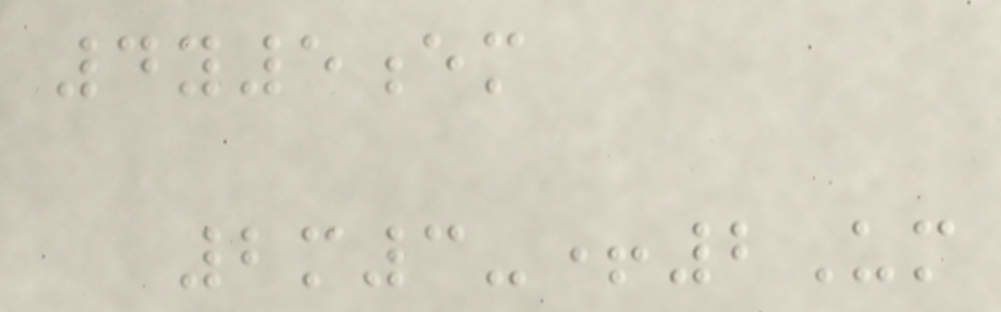4y5em
2m3-+2Um
